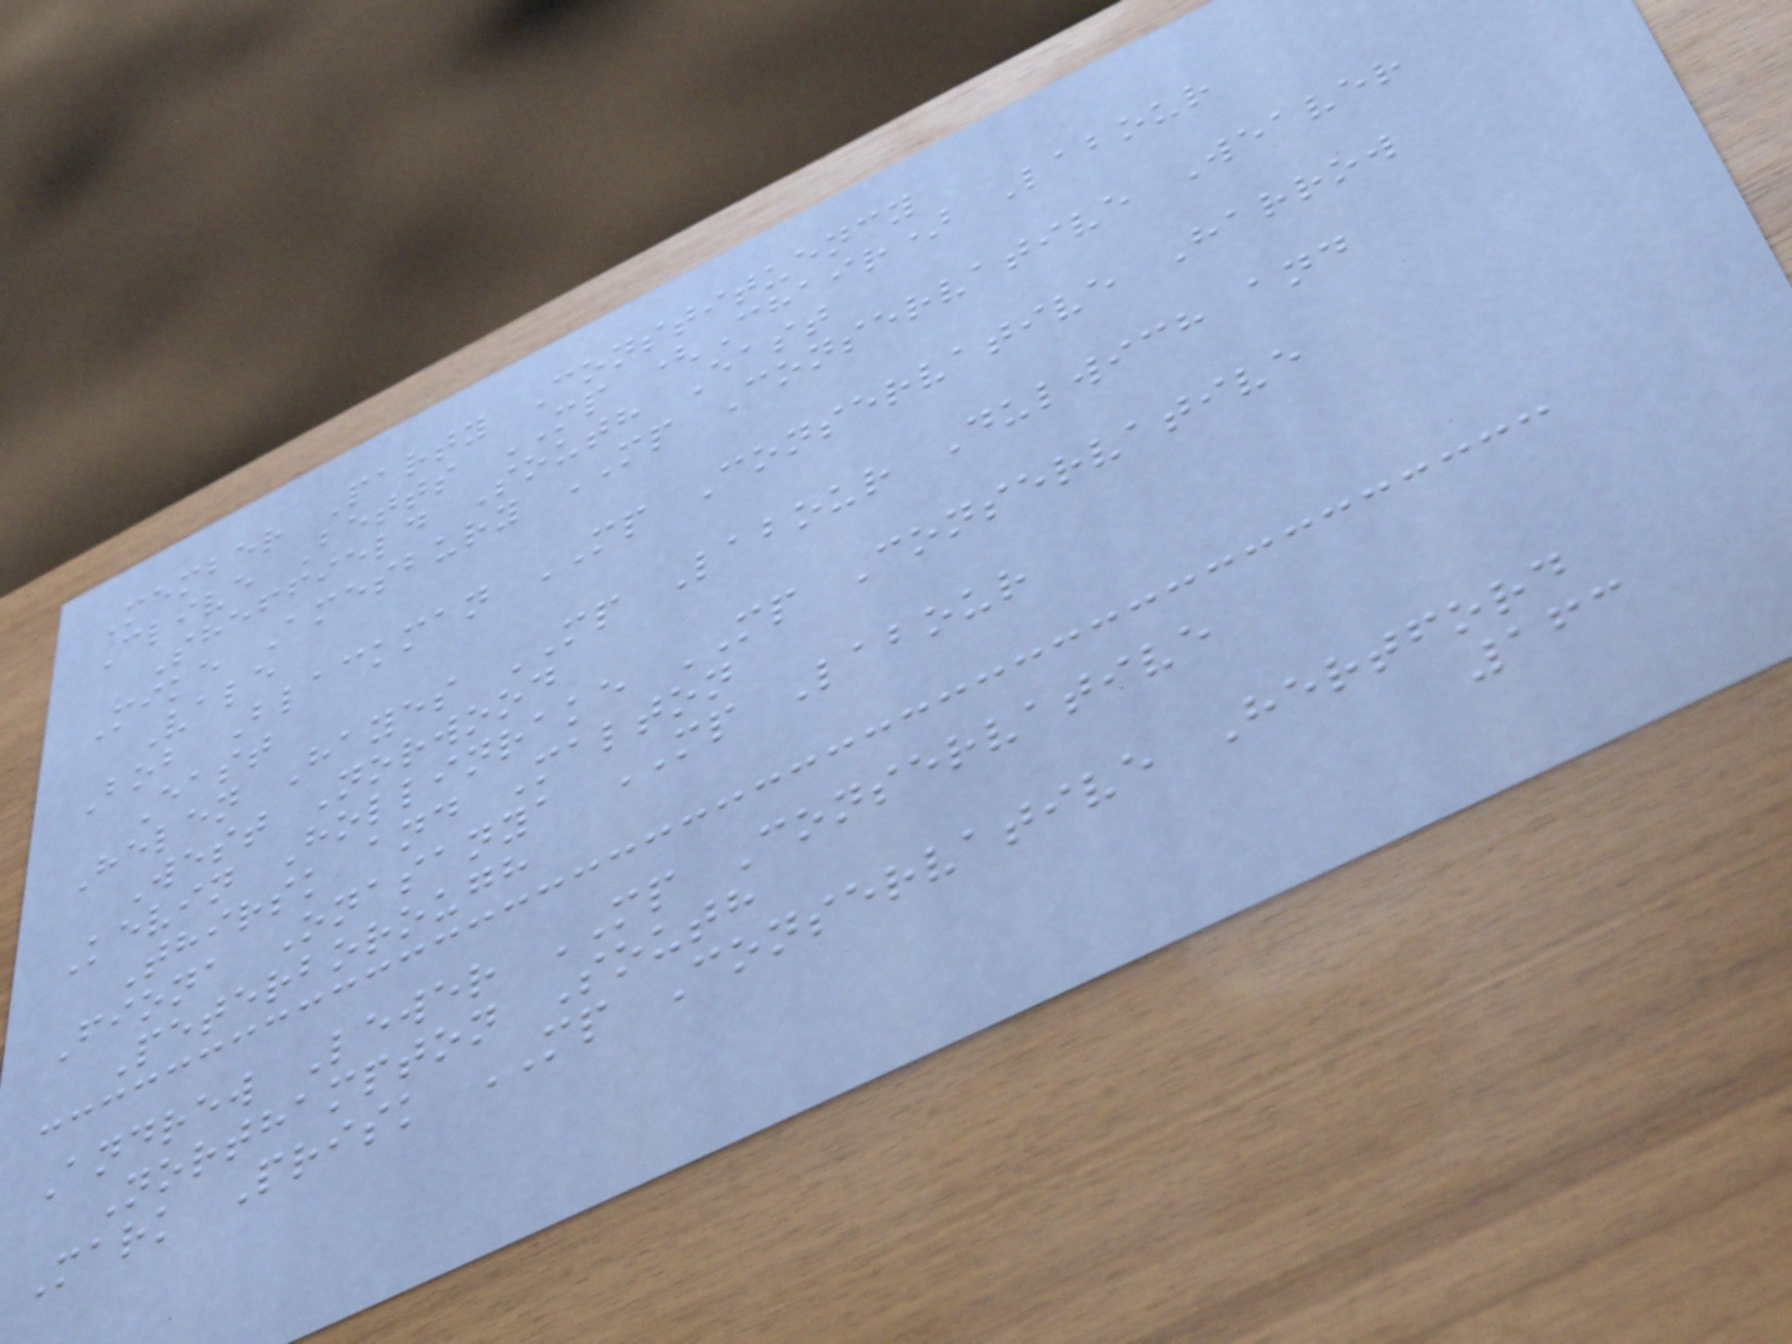Member Party Constituency
Clive Betts MP (Chair) Labour
Sheffield South East
Mike Amesbury MP Conservative Weaver
Vale
Bob Blackman MP Conservative Harrow
East
Helen Hayes MP Labour Dulwich and
West Norwood
Kevin Hollinrake MP Conservative
Thirsk and Malton
Fiona Onasanya MP Labour
Peterborough
Andrew Lewer MP Conservative
Northampton South
Mark Prisk MP Conservative Hertford
163
